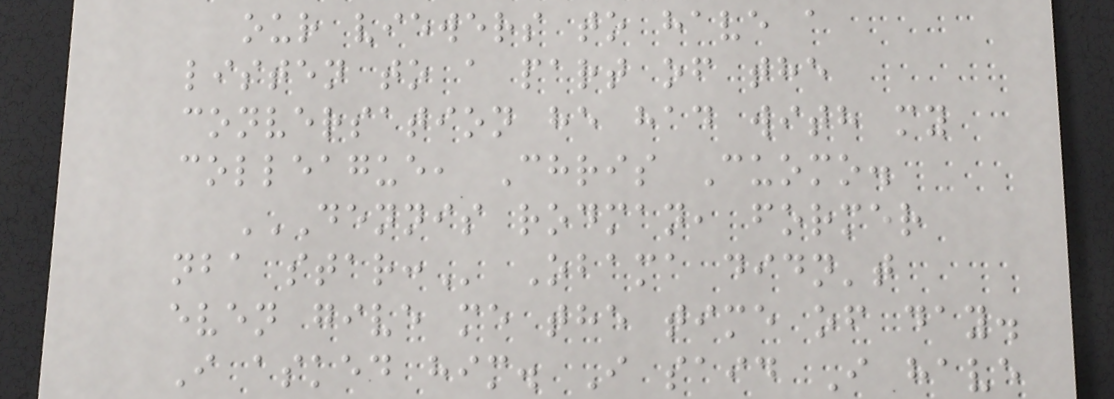our viewers to have a
listen to a part of the
conversation he had with my
colleague, Chris Cuomo.
DENNIS RODMAN, FORMER
NBA STAR: Obama didn't
even give me the time of day.
I asked him. I said I have
